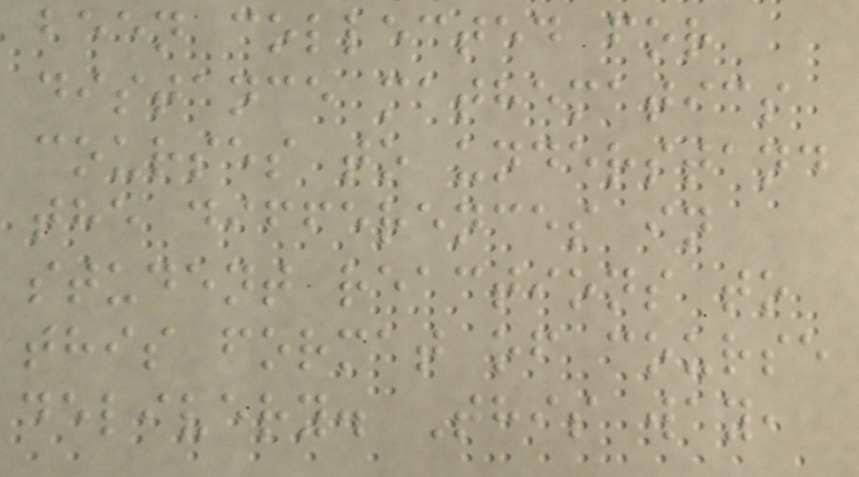been collected for
distance mathematics
courses to understand
the differences in
student reactions to
this format of course
delivery. This way,
